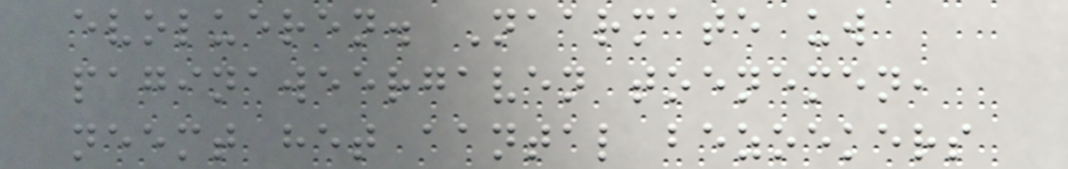evolueren. Naarmate uw
paginaweergaven toenemen,
neemt het aantal bezoekers
